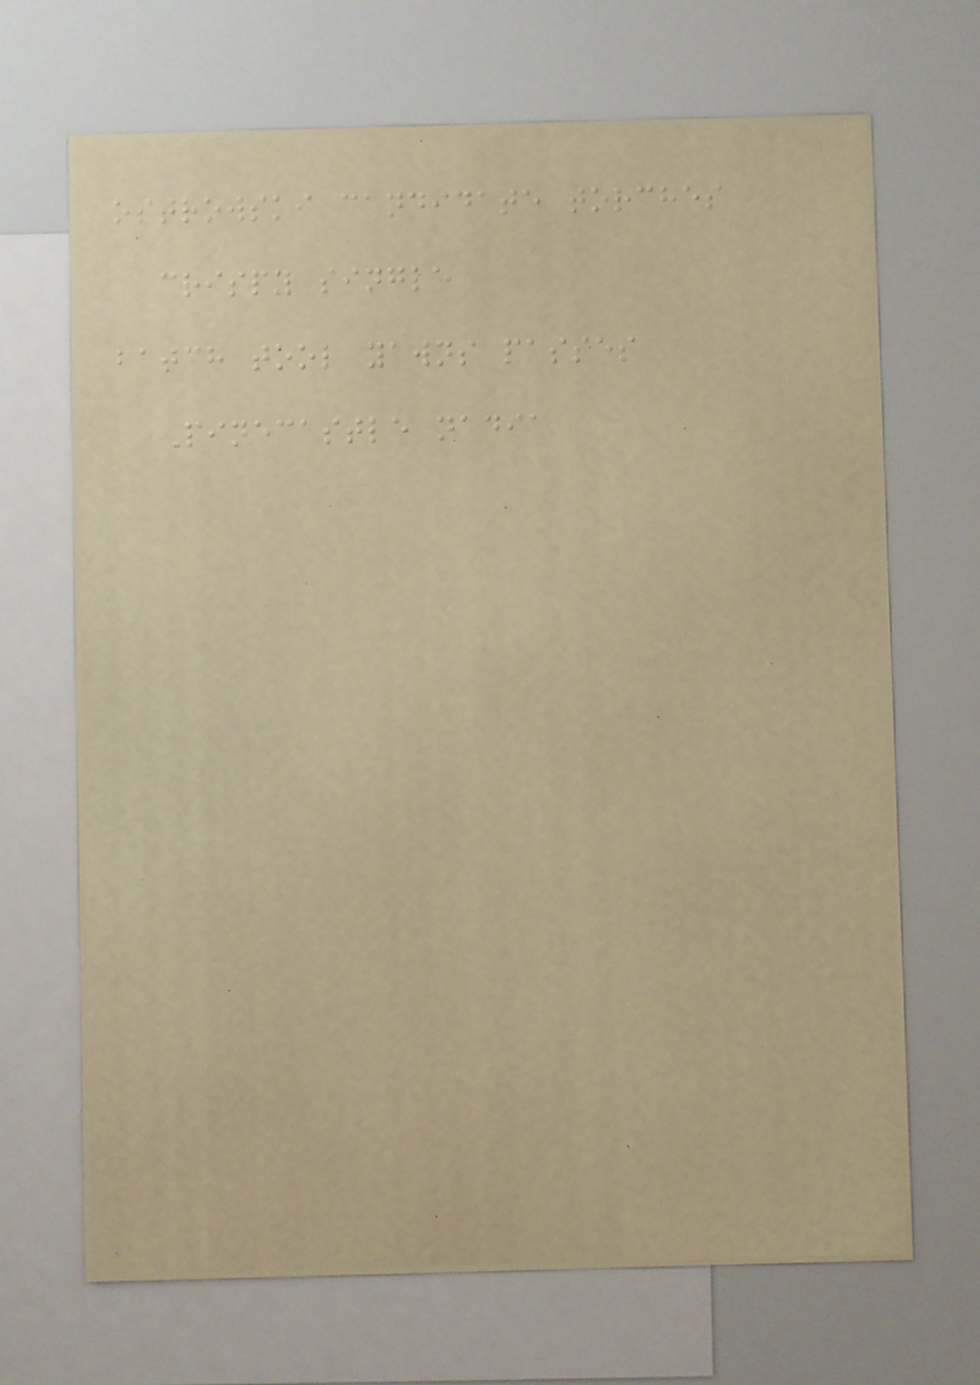ostrowski candidate torches
crispy single
batch tool yawns passes
Pinecastle nadia
